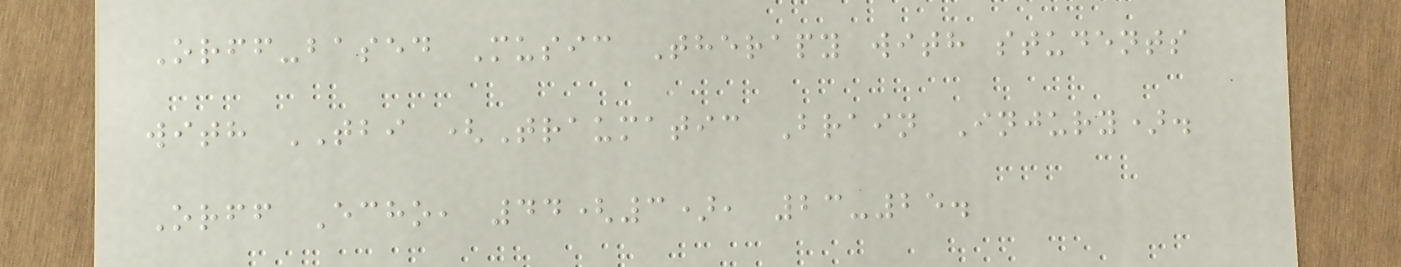Orff-based Music Therapy with students
with TBI (Traumatic Brain Injury).
Orff Echo, 44(3), 23-25.
